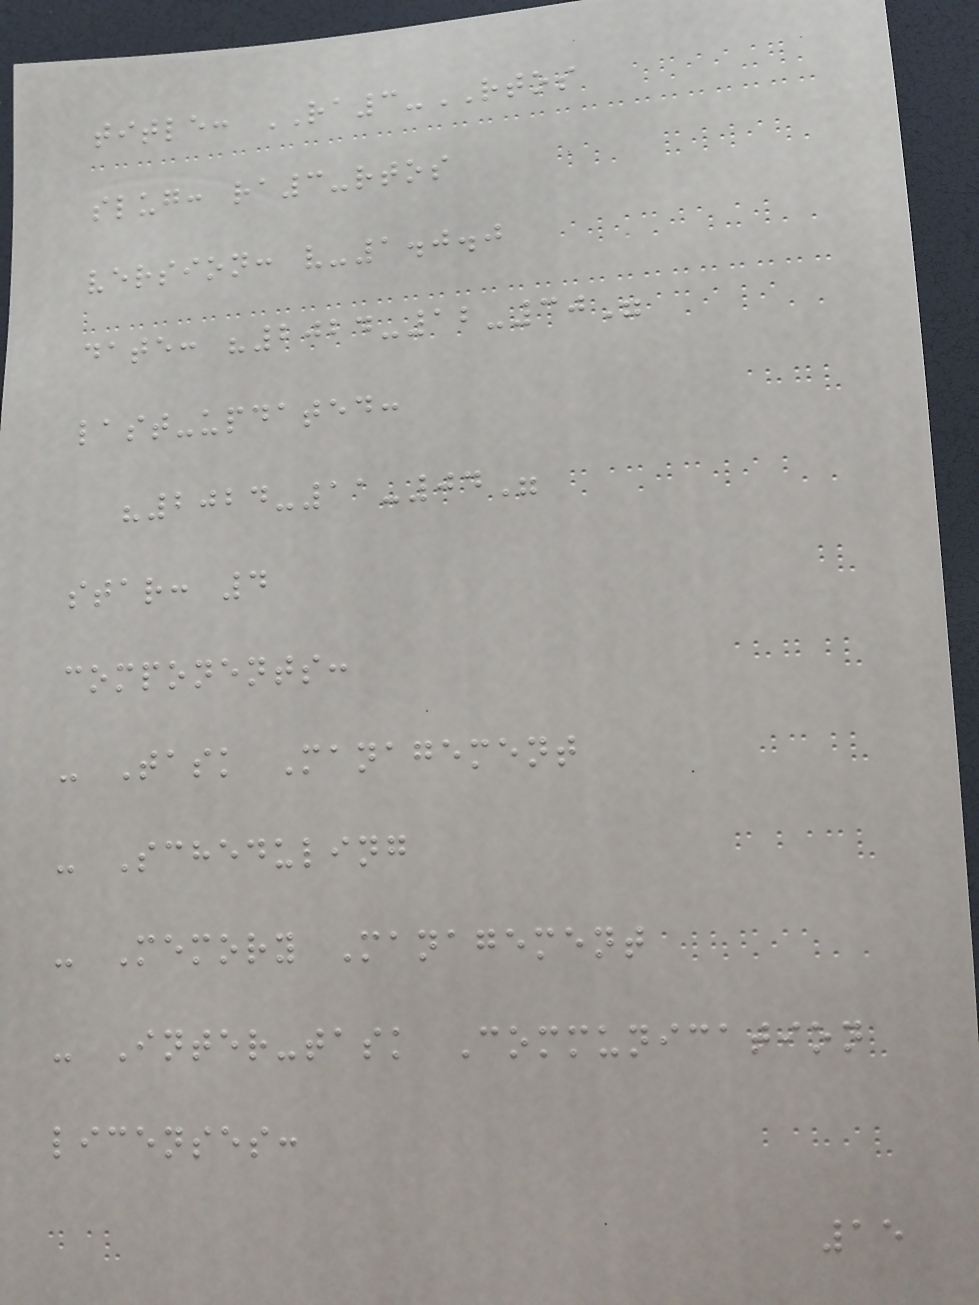title: RA3-RTOS
slug: ra3-rtos
version: v-1.0.0
date: "2024-12-30"
last-updated:
"2024-11-04"
star: 4
components:
- Task Management
- Scheduling
- Memory Management
- Inter-task Communication
licenses:
15
